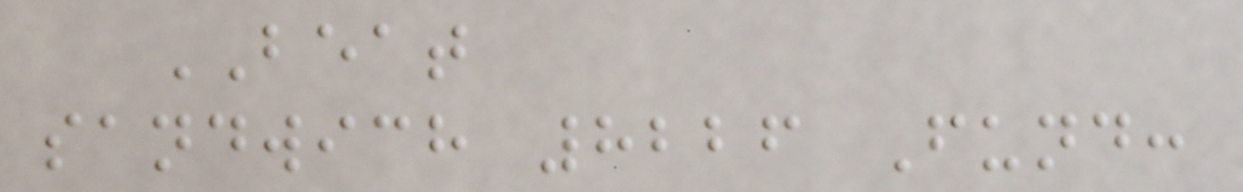BEAT
sandwich 8226 Fund:
